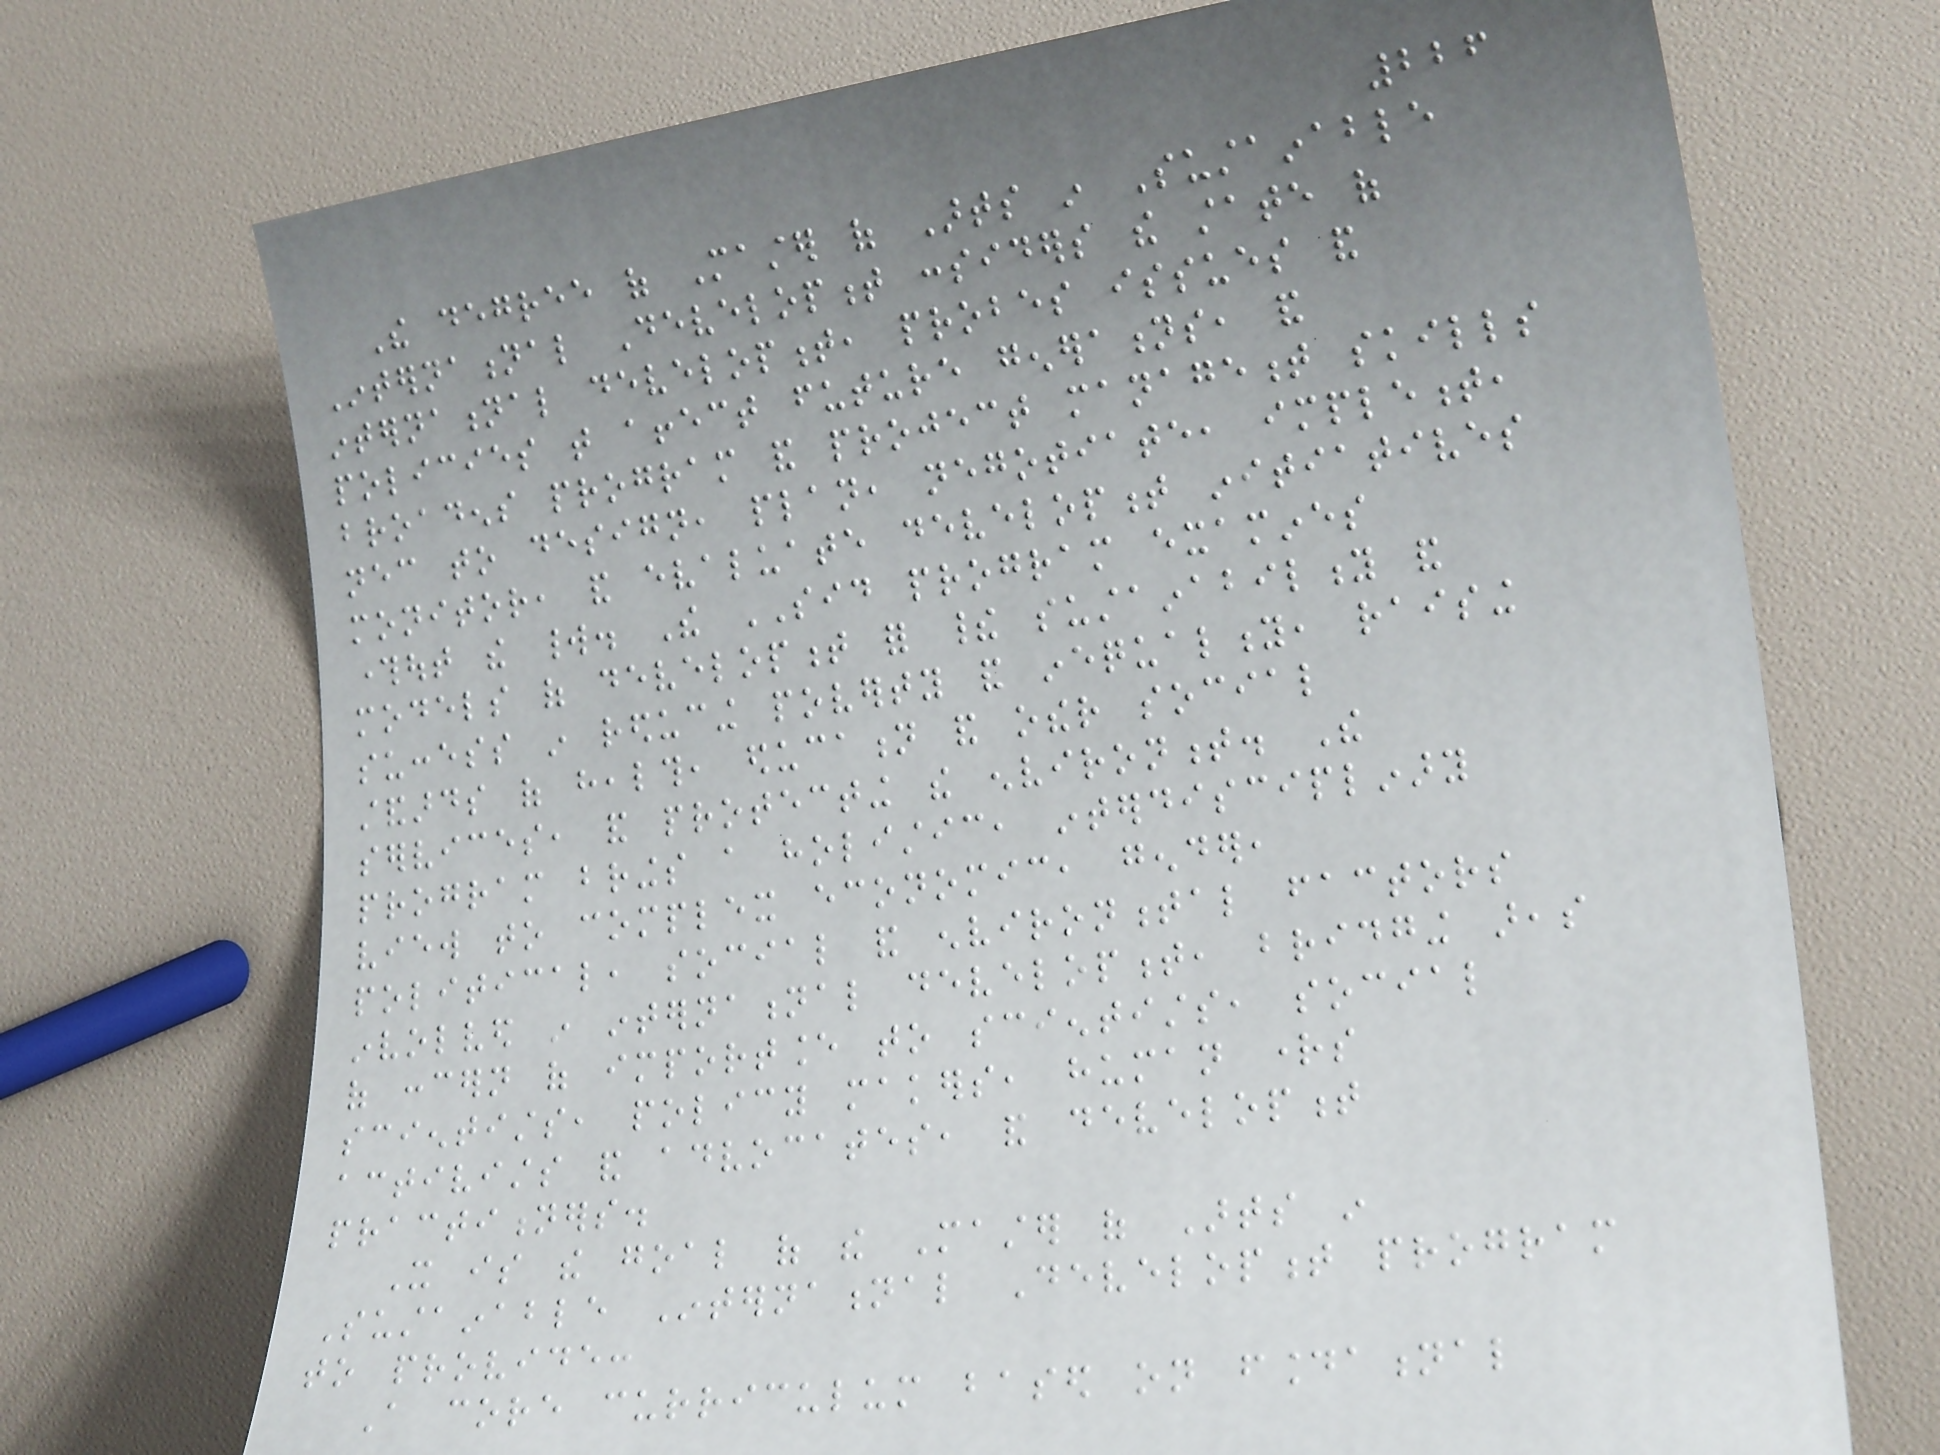226
The degree of Master of Arts in Sustainable
International Development considers the state of
international development, probes issues and
policies that affect future generations, and
broadens program and project management skills
necessary to design, plan, negotiate, implement,
monitor, and evaluate development initiatives
throughout the world. The SID program examines
models of development for their sustainability and
success in reducing poverty and inequality, raising
standards of health, education and other social
services, and protecting the environment. The
program brings a holistic, interdisciplinary
view to complex economic, gender,
political, social and environmental factors
involved in international development, bridging areas
of concern of importance to scientists, social
scientists, policy makers, human rights
activists and advocates, and development
practitioners.
It is the goal of the Master of Arts in
Sustainable International Development program
to provide:
A core curriculum based on foundational
